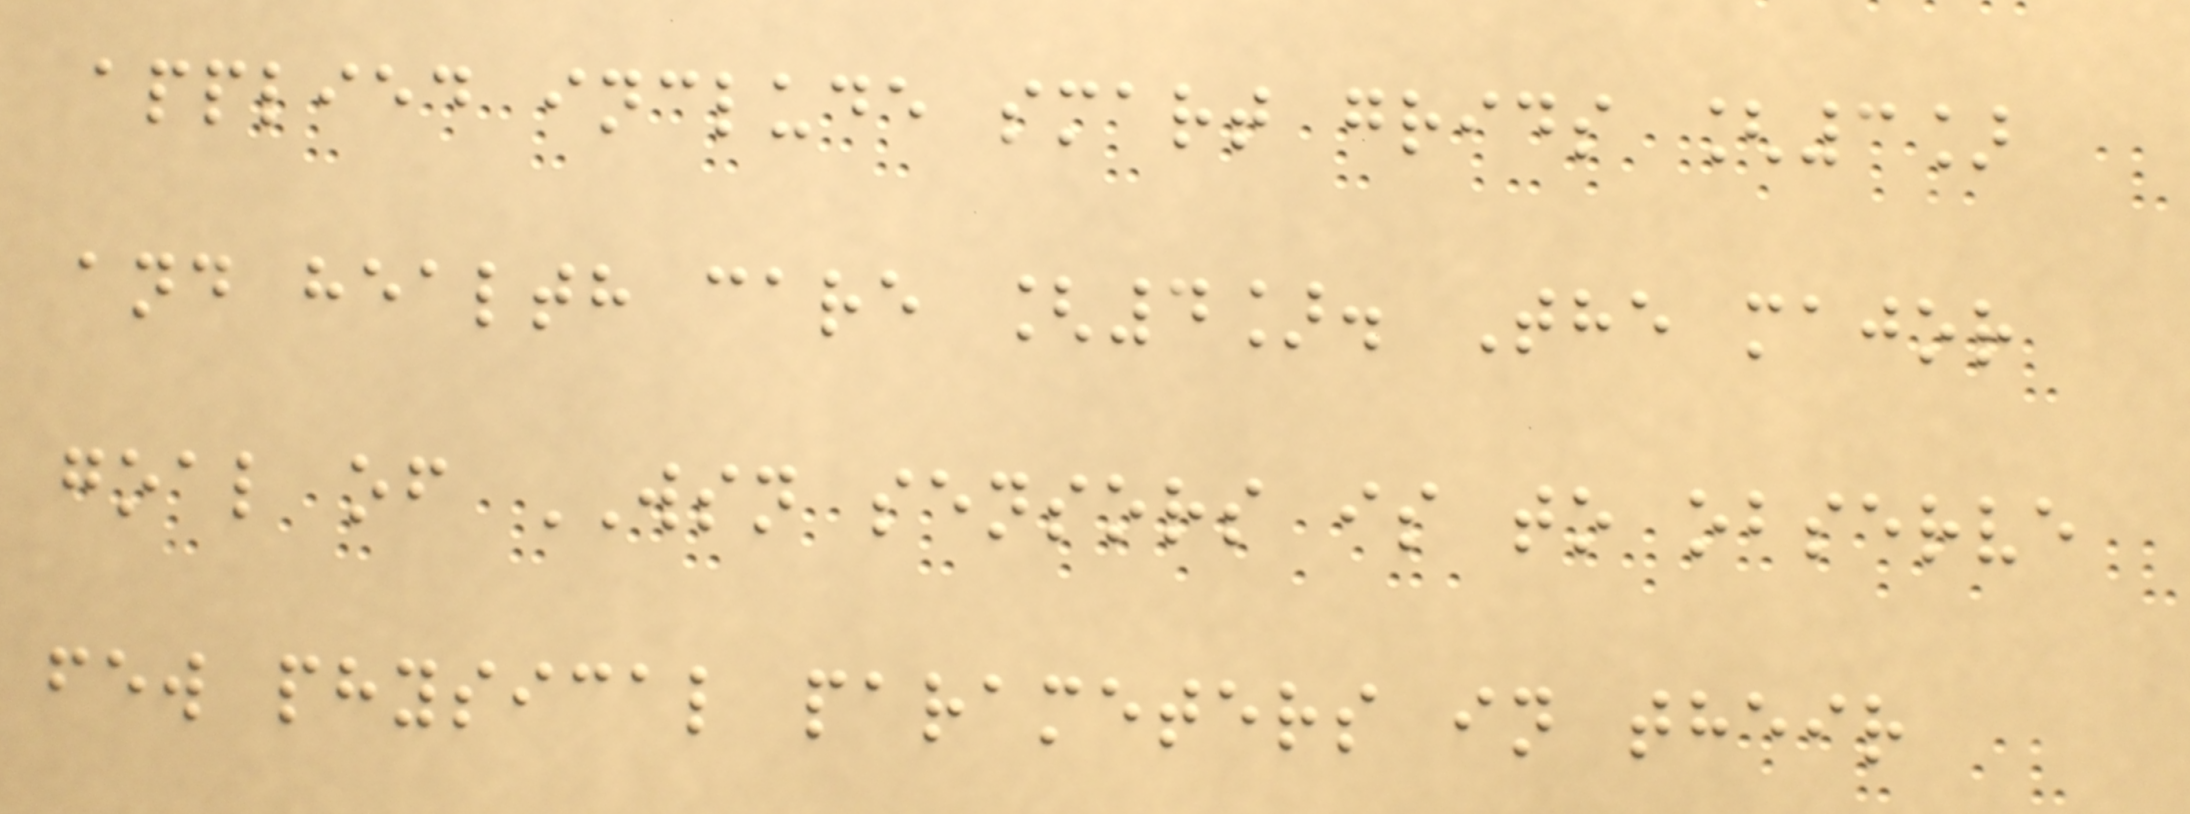applied include smart grids [3]
and health care [4]. The major
goal of WSN sensors is to observe
few physical parameters in their
